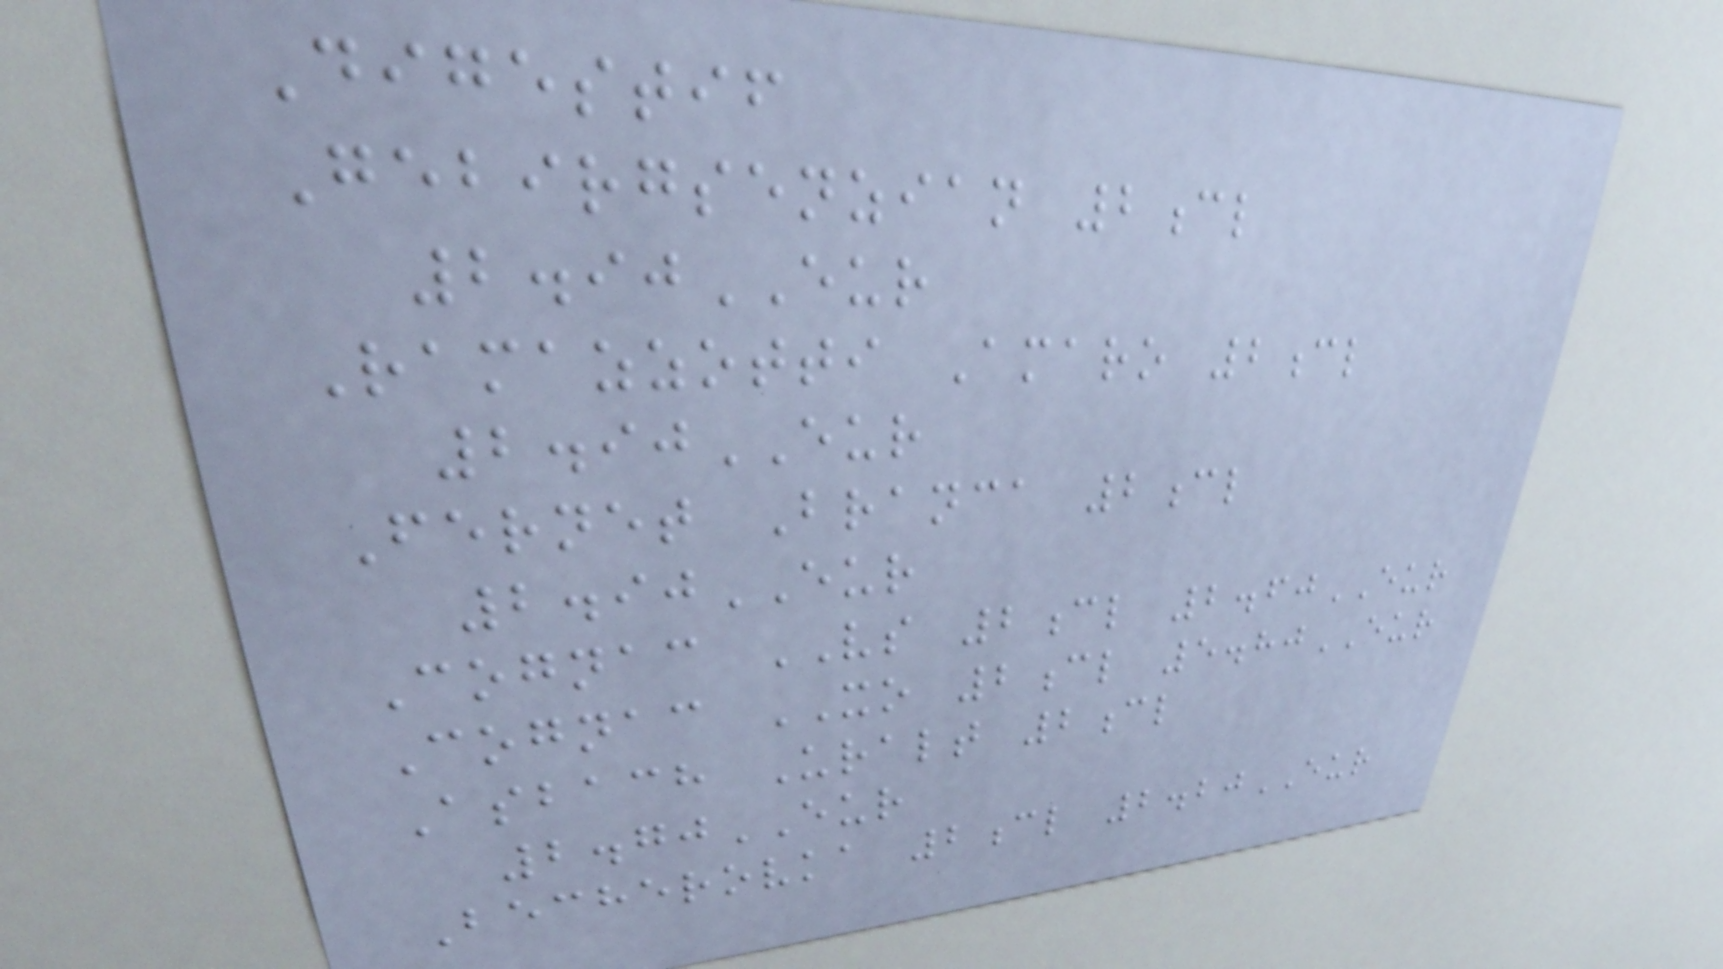Digestif
Gebirgsenzian 2cl
2.90EUR
Ramazzotti Amaro 2cl
2.90EUR
Fernet Branca 2cl
2.90EUR
Cognac VS 2cl 2.60EUR
Cognac XO 2cl 5.80EUR
Asbach Uralt 2cl
2.70EUR
Becherovka 2cl 2.20EUR
